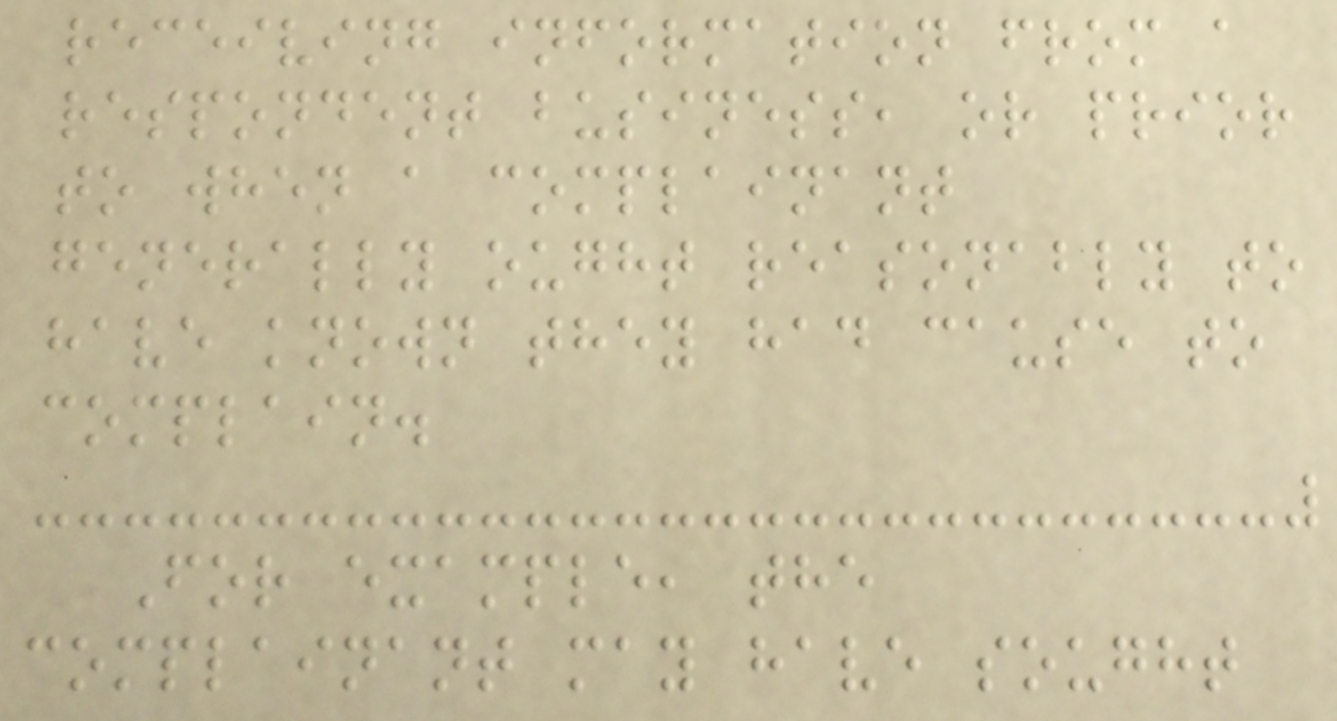receiving information from a
respondent business, or prior
to when a complainant
generally ought reasonably to
have known they had cause to
complain.
For example, the
complainant may have sought
